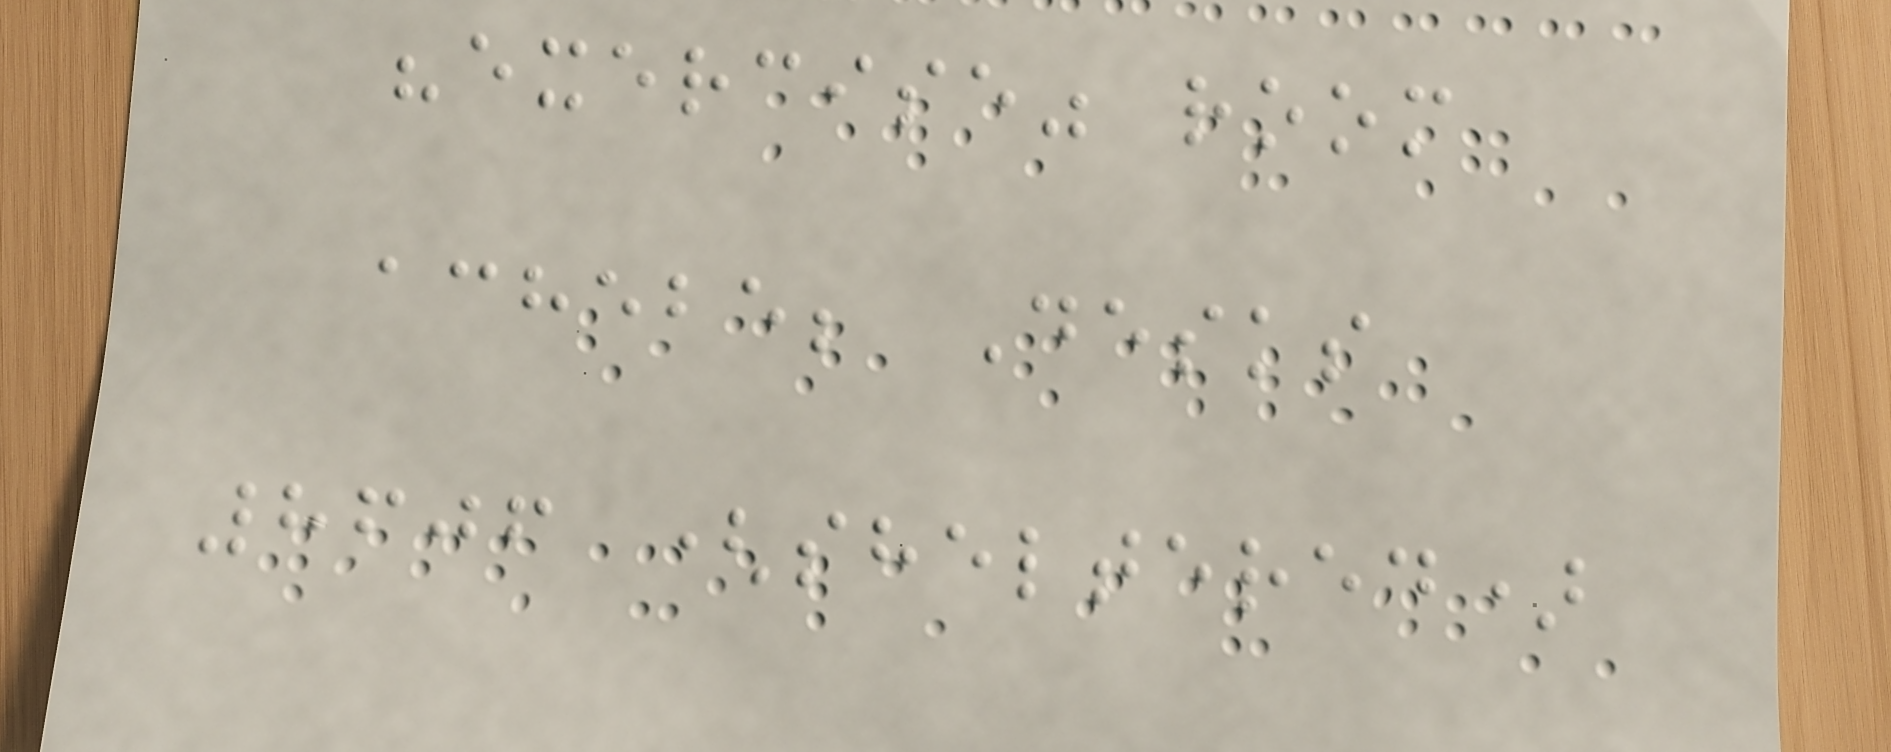"exercise" room
achebe; Desks
8606 (sheltered)
